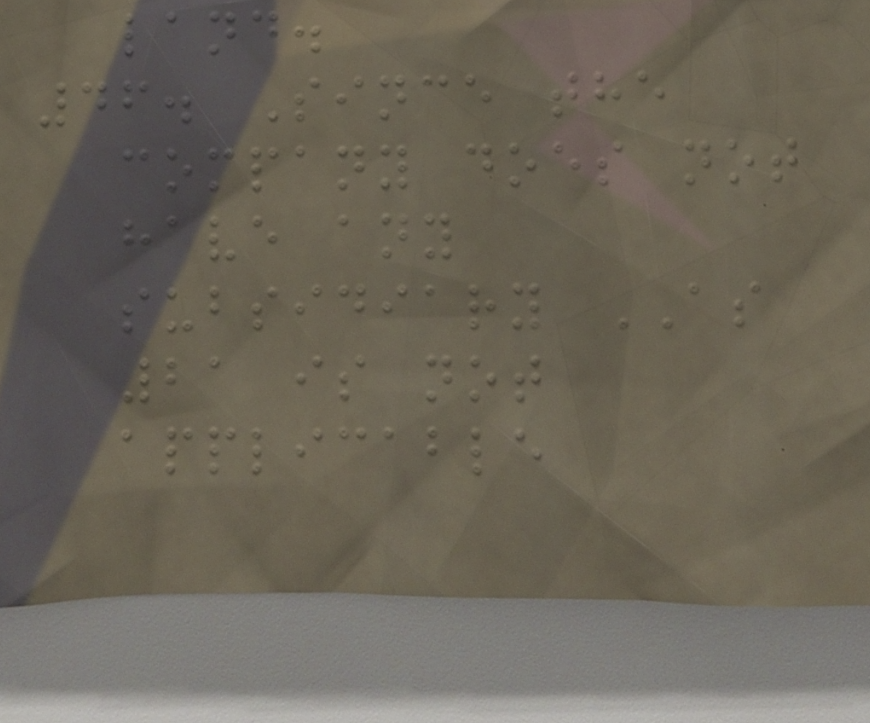land.
46. Since the
company does not
have any
subsidiary AS
21 is not
applicable
